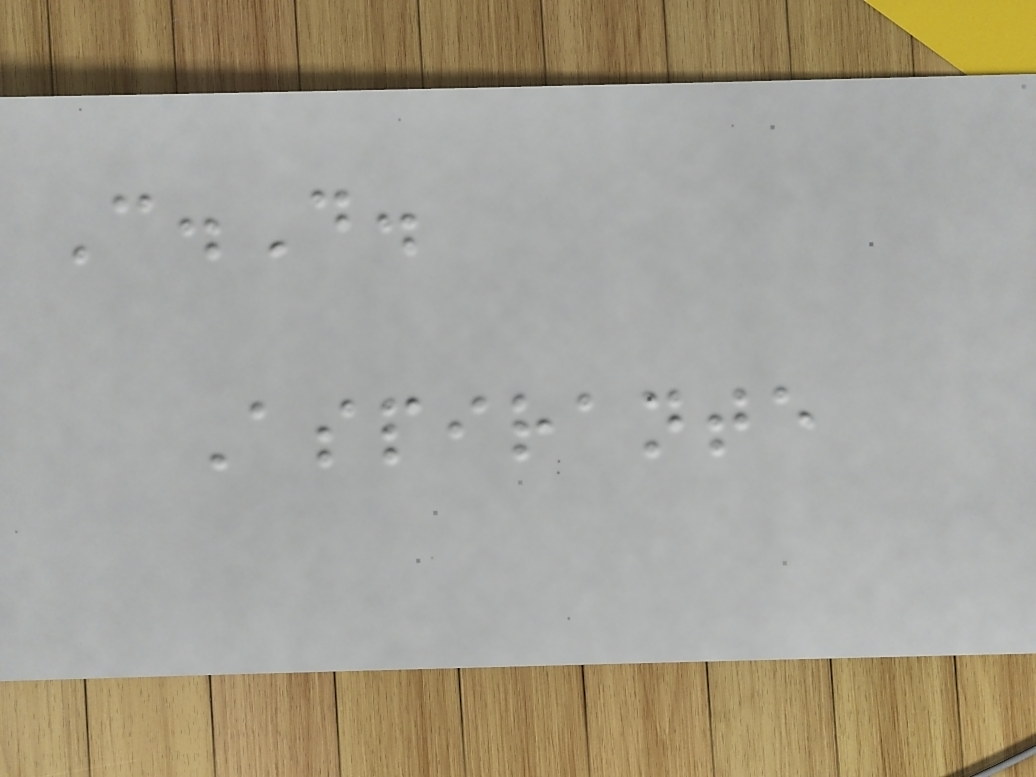C.D.
Aspirante
